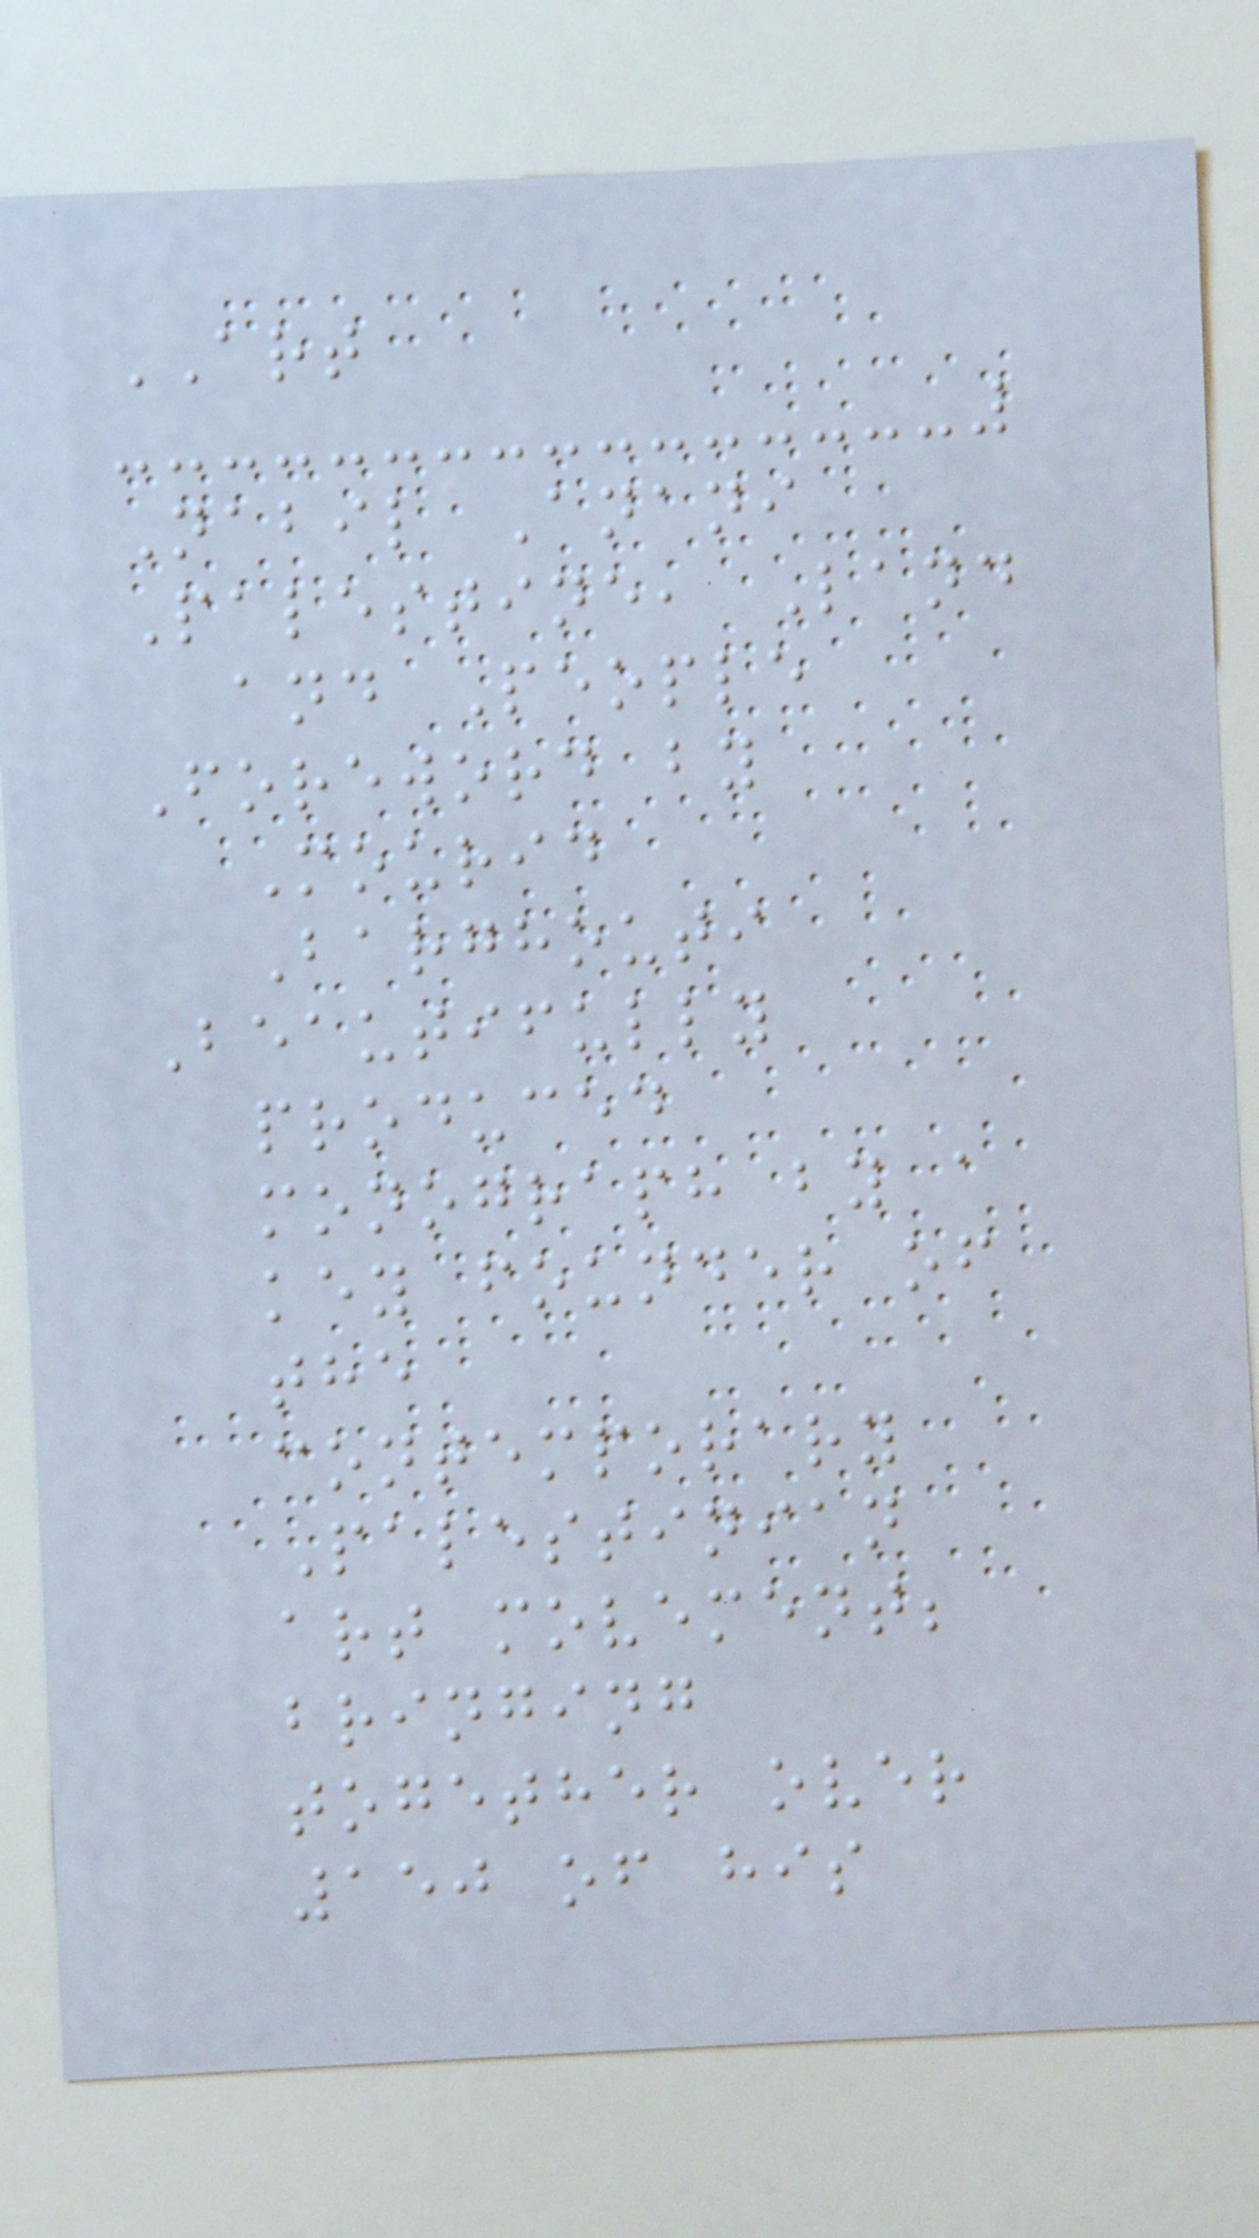ART
Nabil Anani
Palestine, Land
and People
Foreword by
Mourid
Barghouti
Beautifully
produced
monograph by a
key founder of
the
contemporary
Palestinian
art movement;
bringing
together over
150 of his
